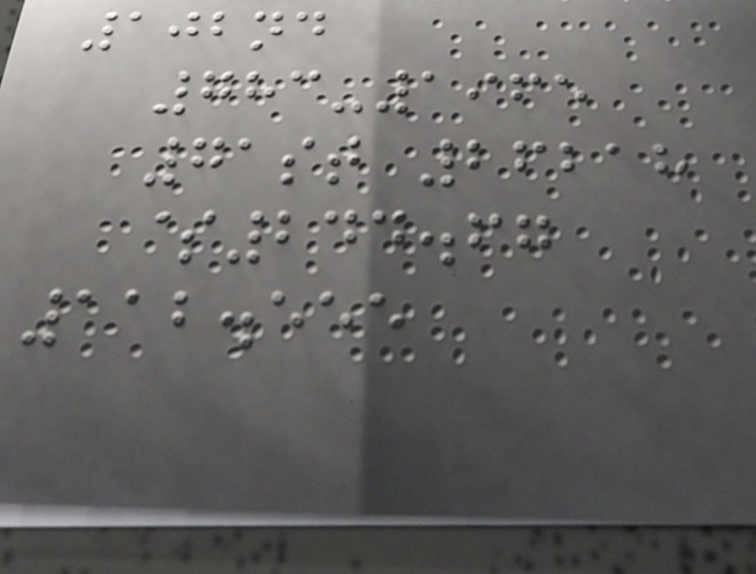102nd
783-1965
71st 26218
$244.67
112.555
